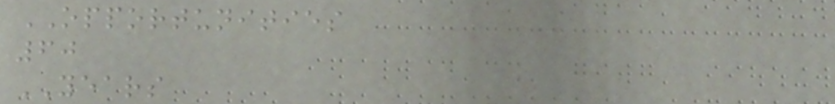OPPORTUNITIES
60
YEARS
